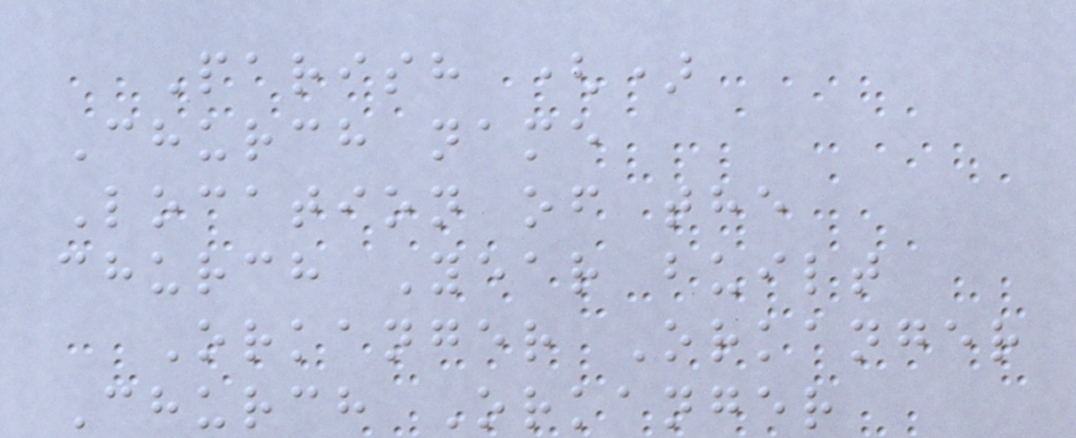Parish ()
Church name
Location of the
church Year built
Orkanger Orkanger
Church Orkanger
